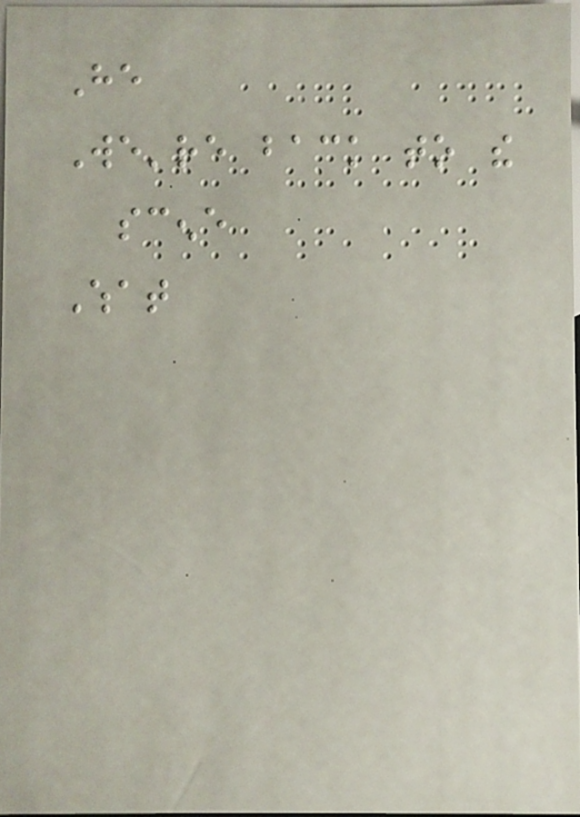He
We're back to the
scene
What
